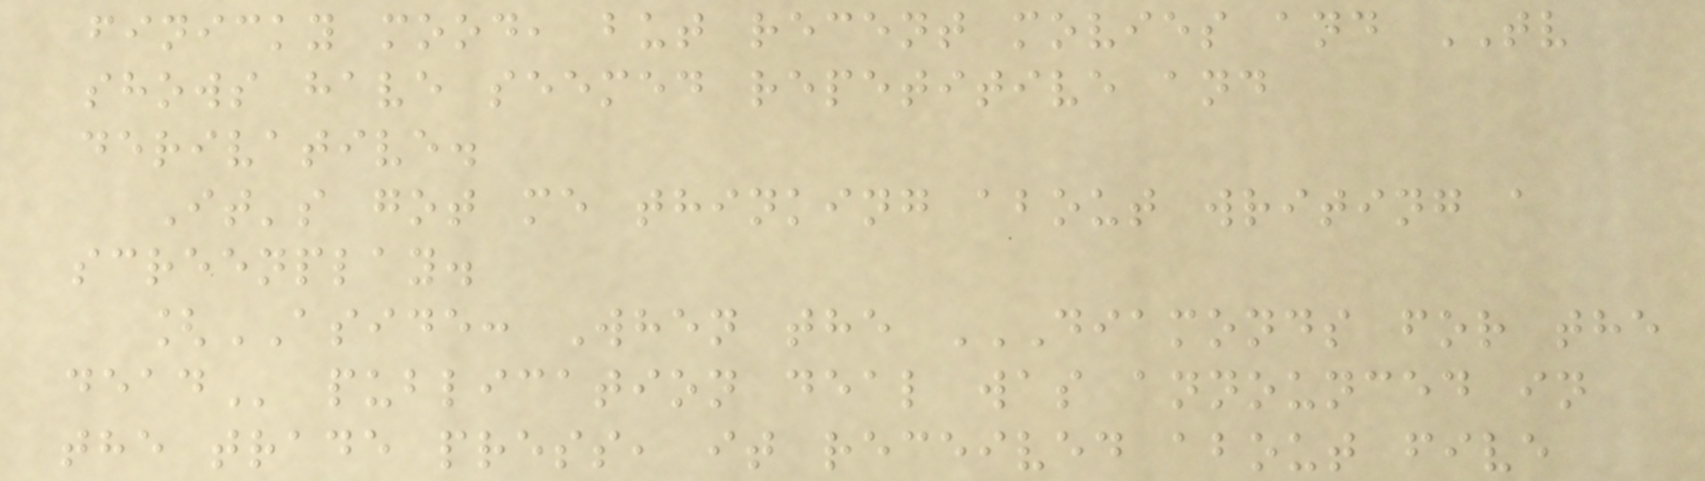finicky mood, but recent movies and TV
shows have seemed repetitive and
derivative.
It's got me thinking about writing a
screenplay.
[ASIDE: When the DIAMONDS FOR THE
DEAD publication deal was announced in
the trade press, it received about five
